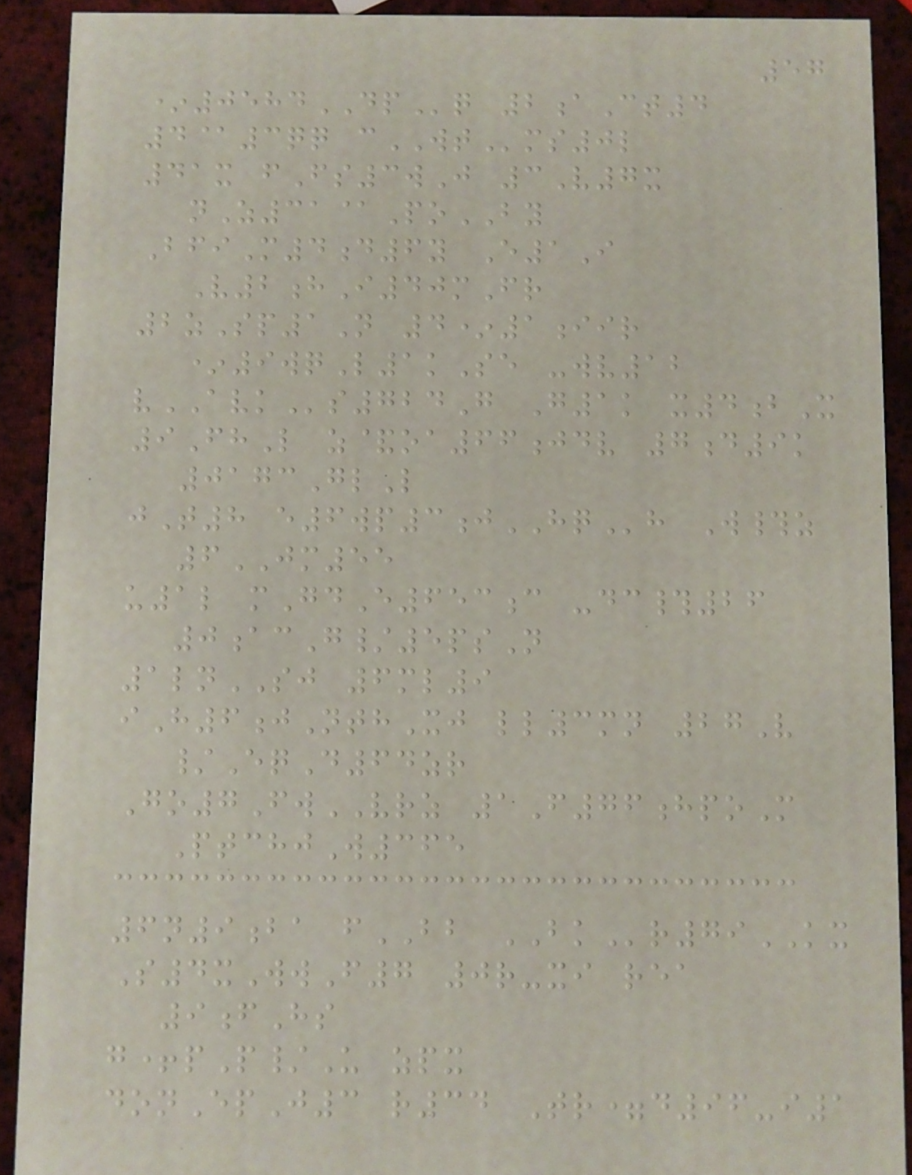57
*0584DPq 2aCt4
4@3qq cWTms0l
41x fFs3wJ 3V7x
nZ31@PoBY
BfiM4d6y E1I
V2hI40mFr
2zSp1N 4*1iir
*9wqL1kSe -wv12
vAVKs724G G1k x4bX
9FhL z&oa66jdv 7d9k
0173GlL
jT8 e6wp3jHQh W#z
6JM55
u1l mGdE653c -dc#26
0acG/5psN
1lnSJ 6ml9
iH6jNthXj ll3mn 27V
/EqD64zr
Go7FwVRZ 1F76hpoM
PtchjW365
6n9ba fBB BKr79KX
S4xWwF7 0r-xi rea
9fHs
g+pP/U zpx
donEpJ3 r34 Tr=d96-i1
